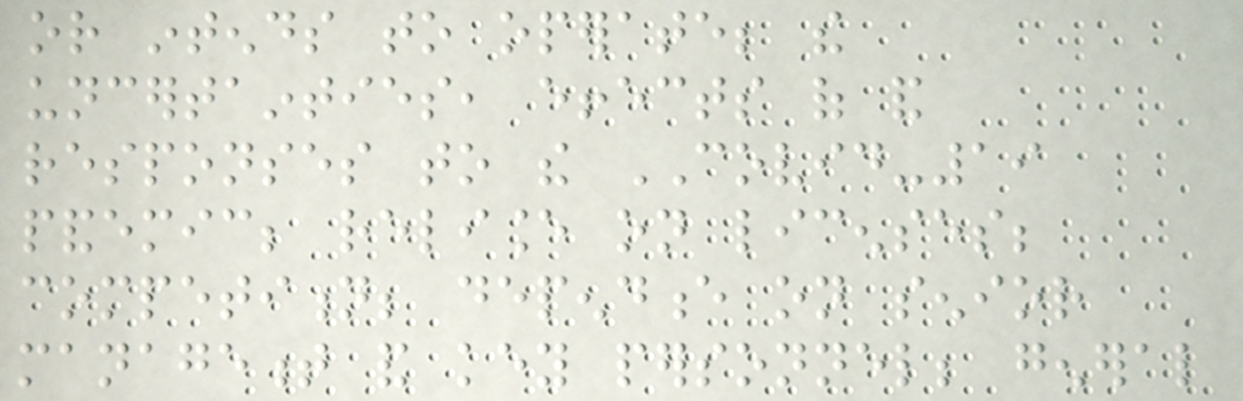or intends to operate; the
uncertainties, effects of and
responses to the COVID-19
pandemic; reliance on licenses;
competition; dependence on senior
management and key personnel; general
